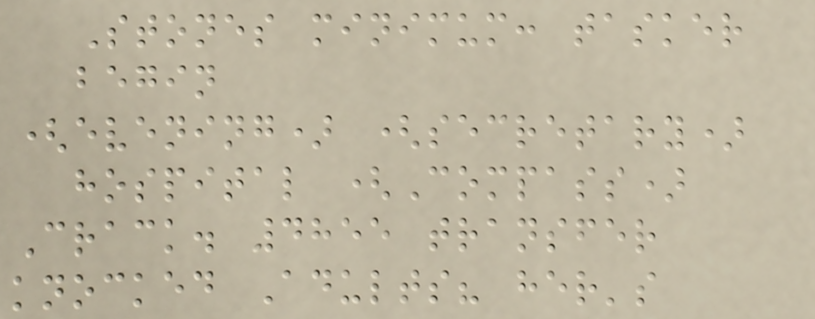Stones minimum: tasker
begin
(evening) (secretary)
hospital (Compass)
Crack. 4855 transfer
knocked Adults? her's
